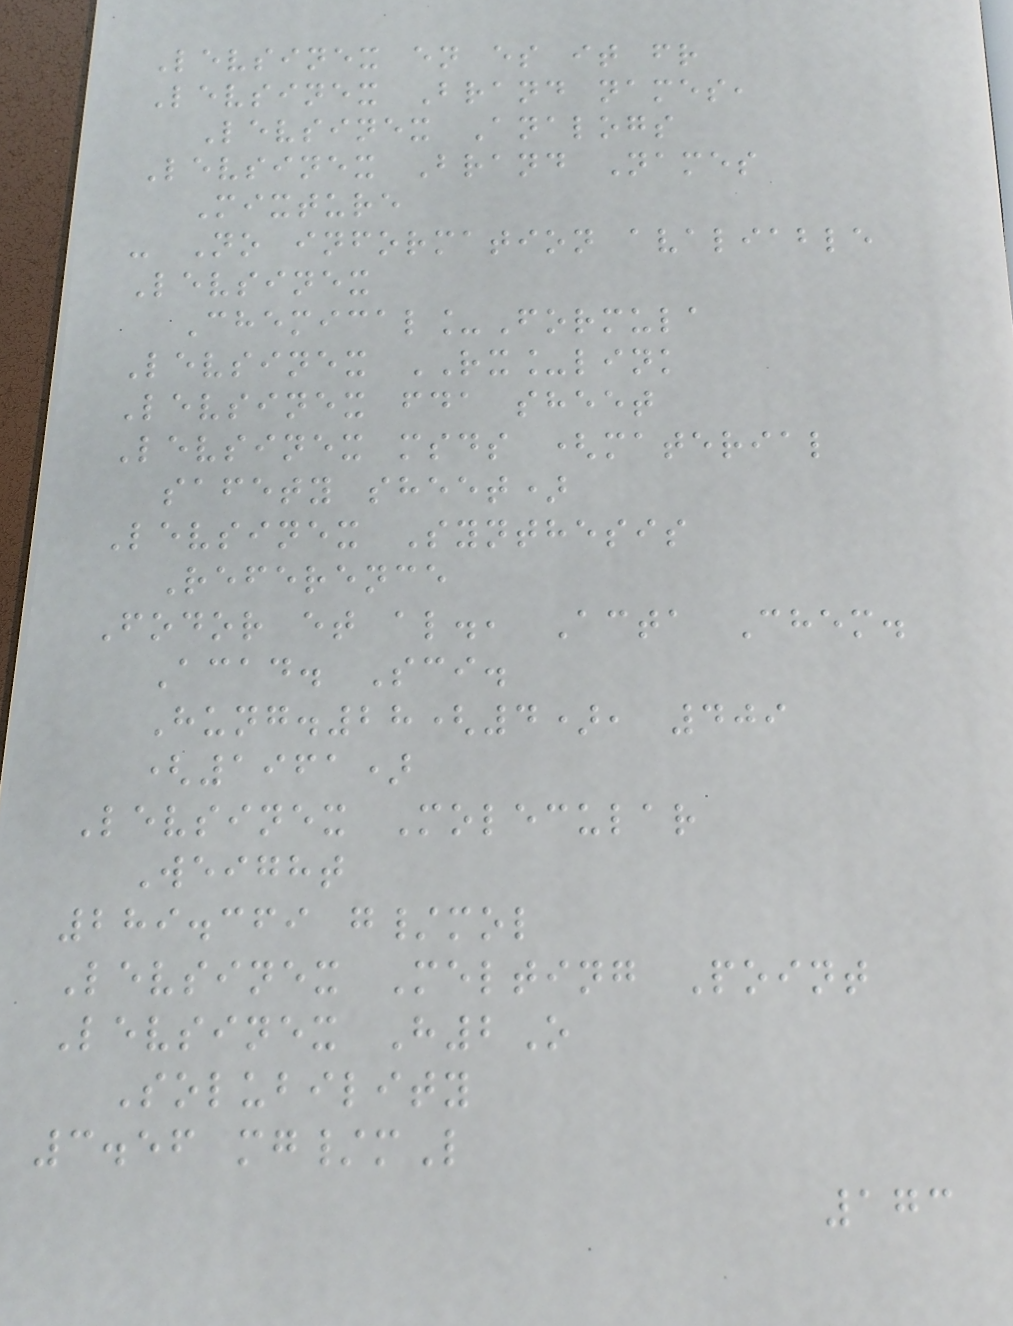Levsinex en es it fr
Levsinex Brand names,
Levsinex Analogs
Levsinex Brand Names
Mixture
- No information avaliable
Levsinex
Chemical_Formula
Levsinex RX_link
Levsinex fda sheet
Levsinex msds (material
safety sheet)
Levsinex Synthesis
Reference
Fodor et al., Acta Chem.
Acad. Sci.
Hung.28(4), 409
(1961)
Levsinex Molecular
Weight
289.369 g/mol
Levsinex Melting Point
Levsinex H2O
Solubility
3.56 mg/mL
173
